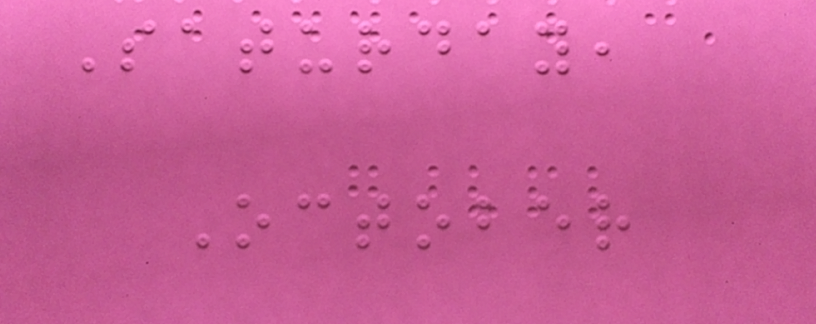Saturday,
October
